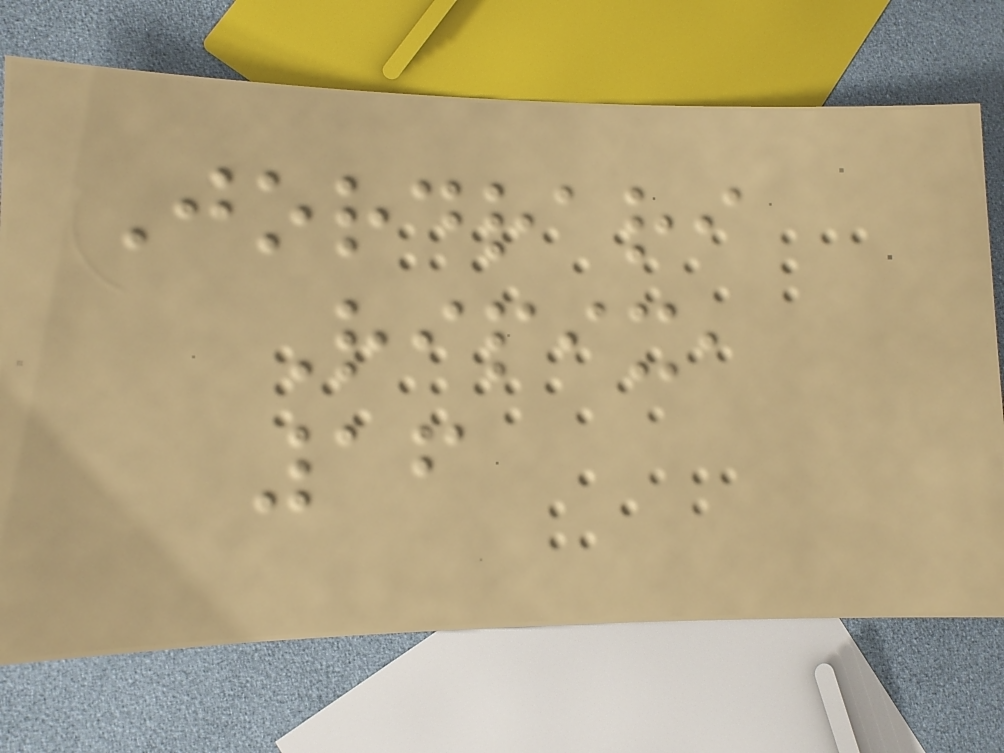Jordrari
Ripix,
16
